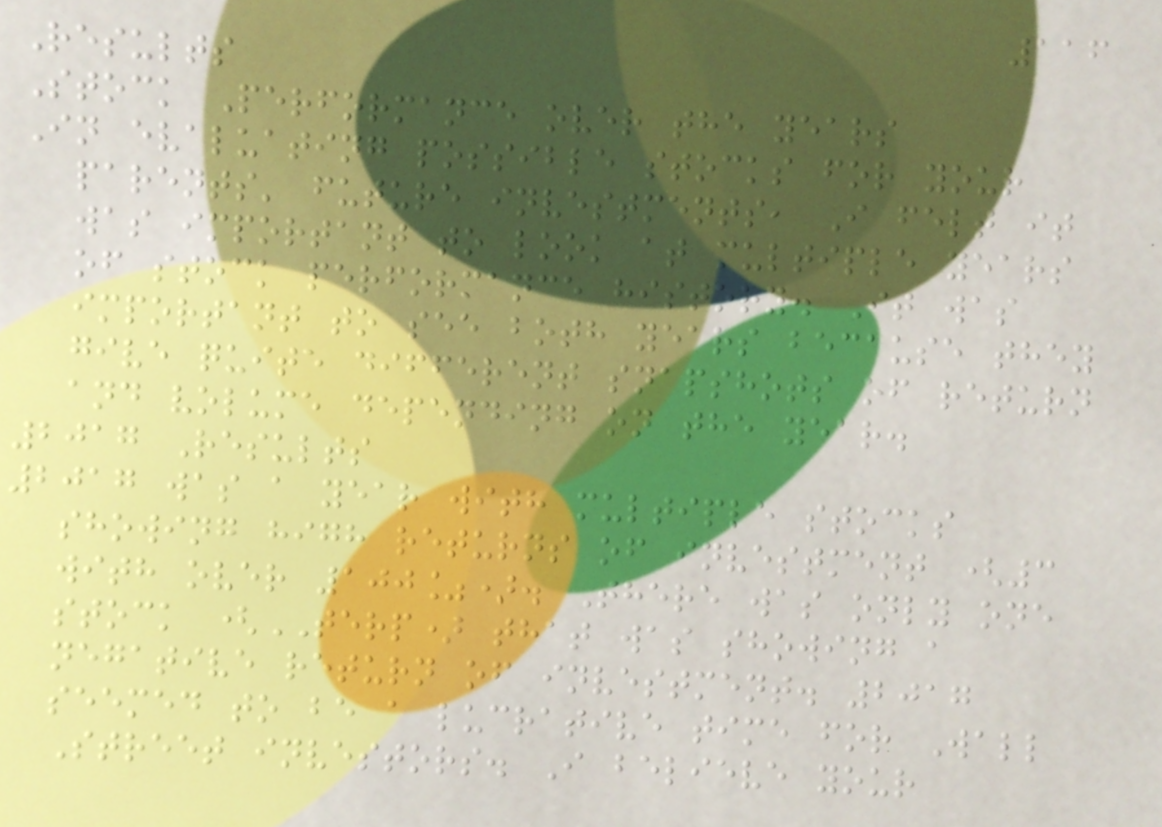116
Results
Stock Performance over the years
In evaluating possible stocks for your
parents' future investments, I felt it
was important to look at multiple years
of stock performance history. It was
important to see both years because they
give quite different snapshots of return
and volume depending on the year.
2017 Results
2017 was a year with multiple stocks
showing high returns of investment (3
with over 100%). There was only one
stock (TERP) that was showing a
negative return of investment. 2017
seemed to be a lucrative time for Wall
Street investors. I believe your
